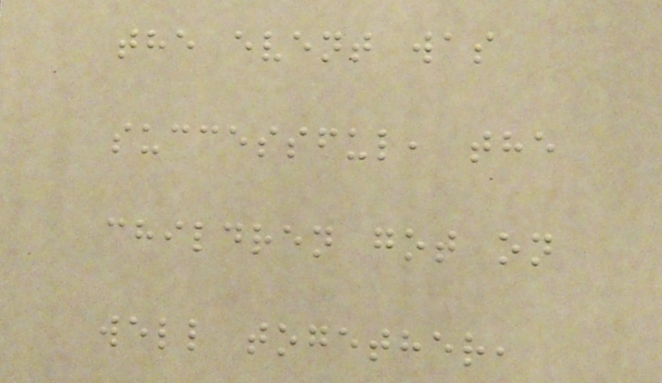the event was
successful, the
children got on
well together,
